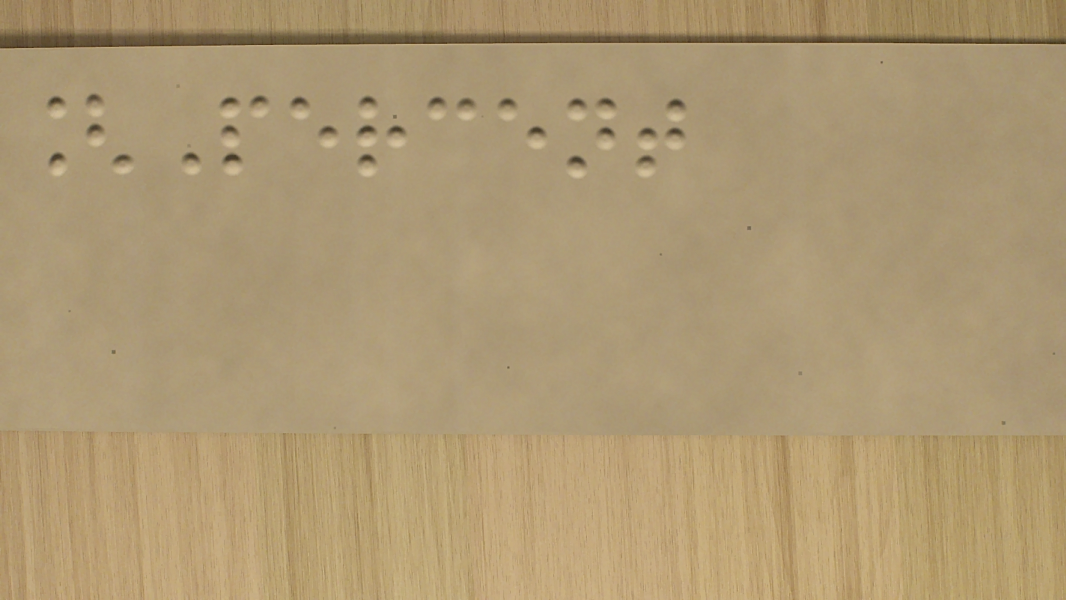[Percent
